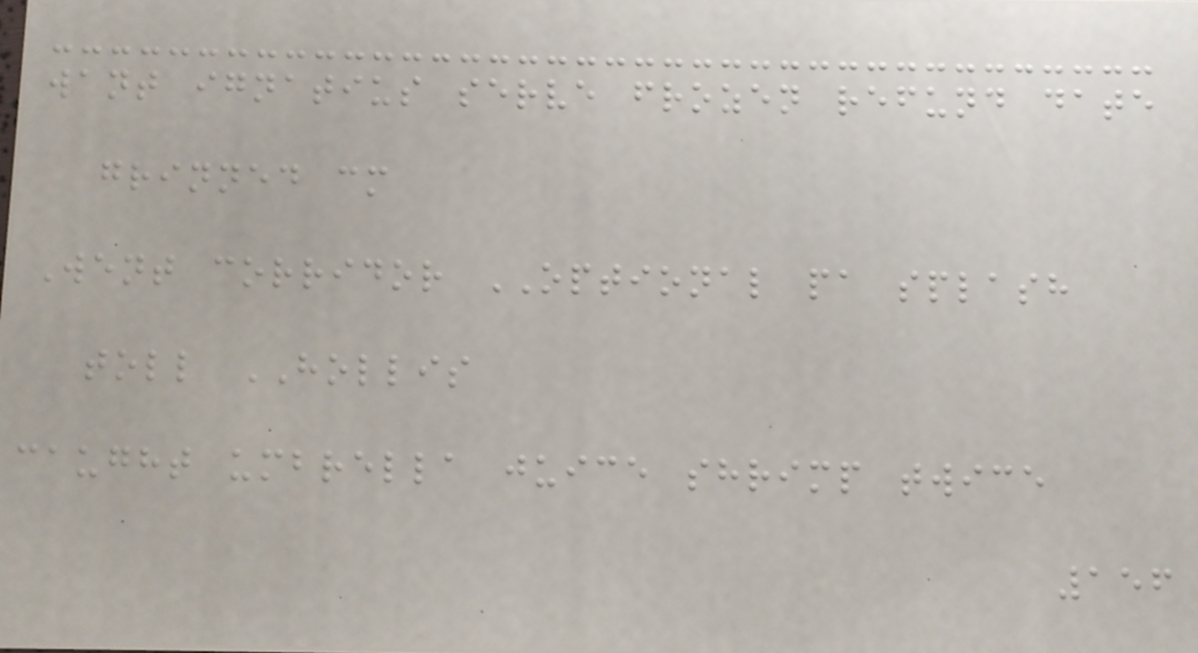want ignatius serve frozen refund date
grinned cm
Went corridor OPTIONAL pa splash
toll HOLLIS
caught umbrella juice shrimp twice
156
